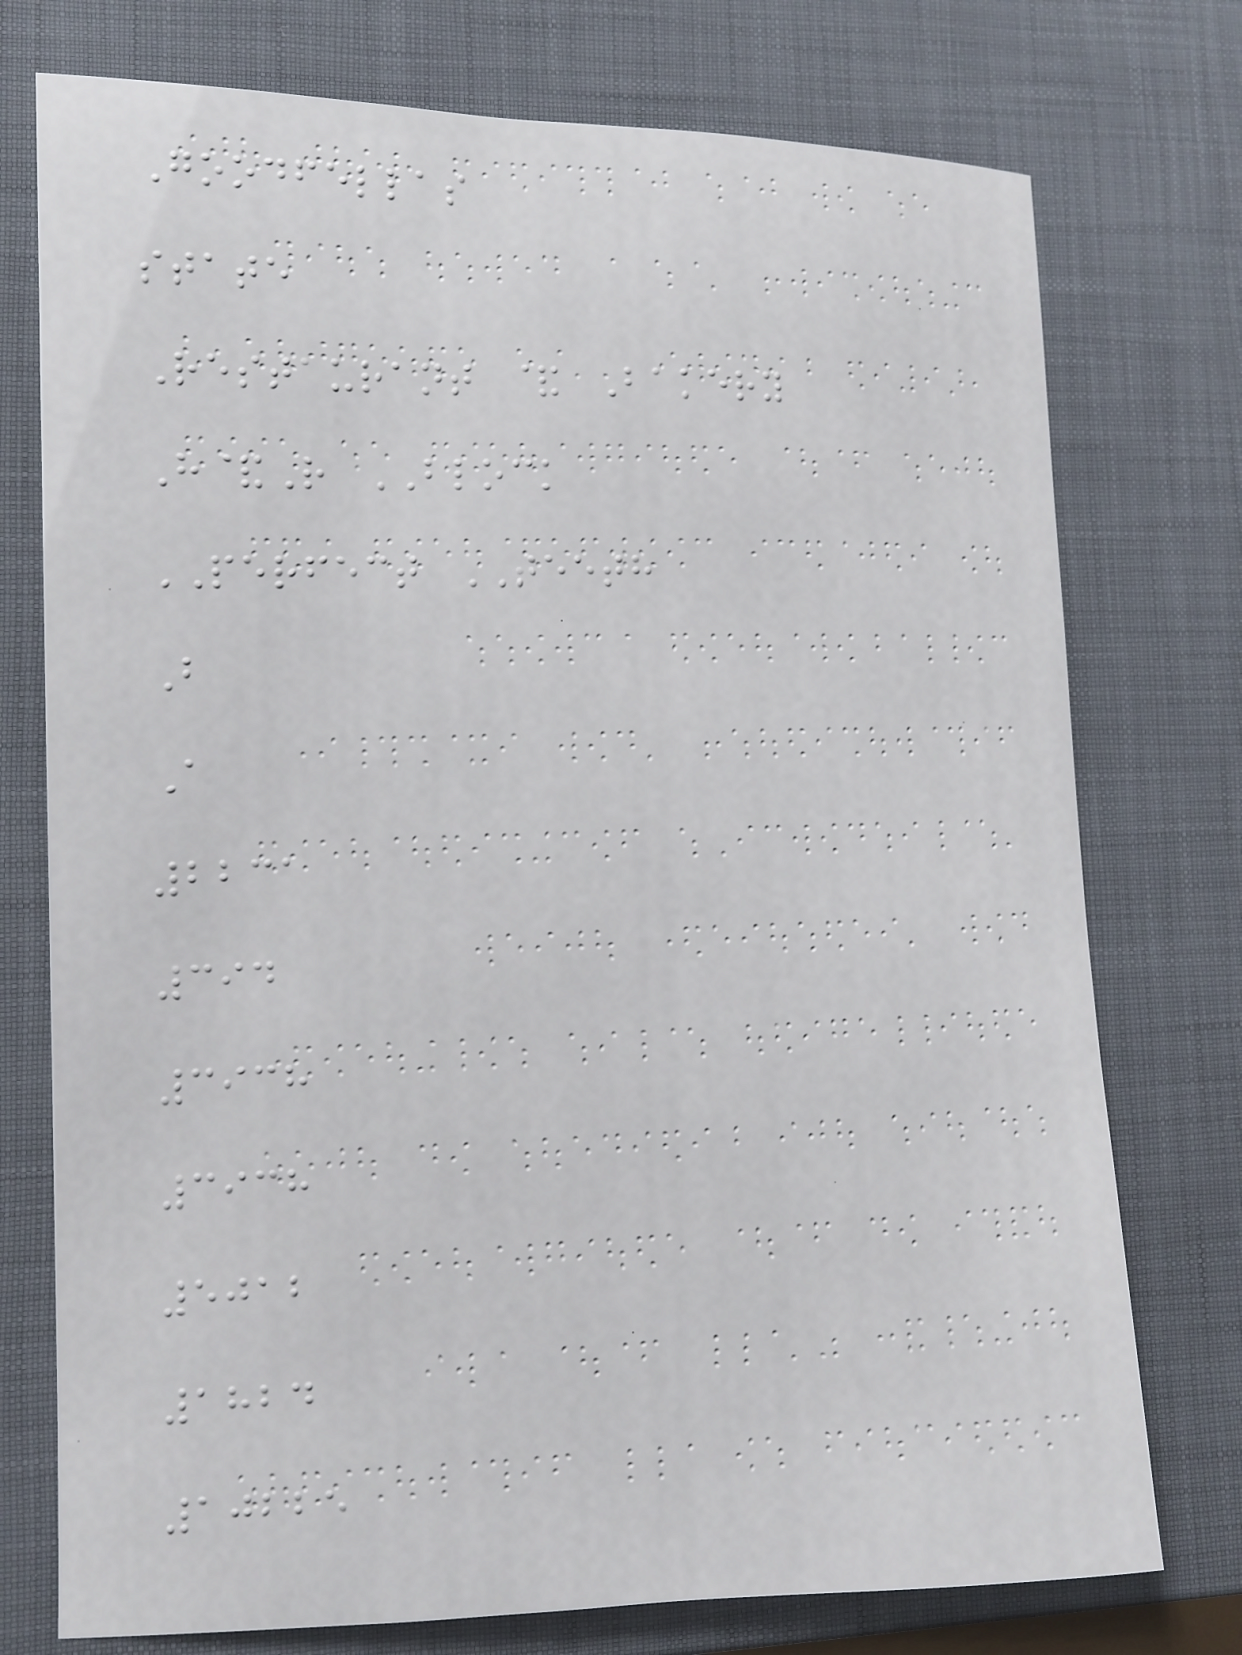Goodfellas
state
Restaurant & Bakery
H&R BLOCK
PERFECT TEETH
B
A
2231
394
3938
3938
5012
1824
10225
